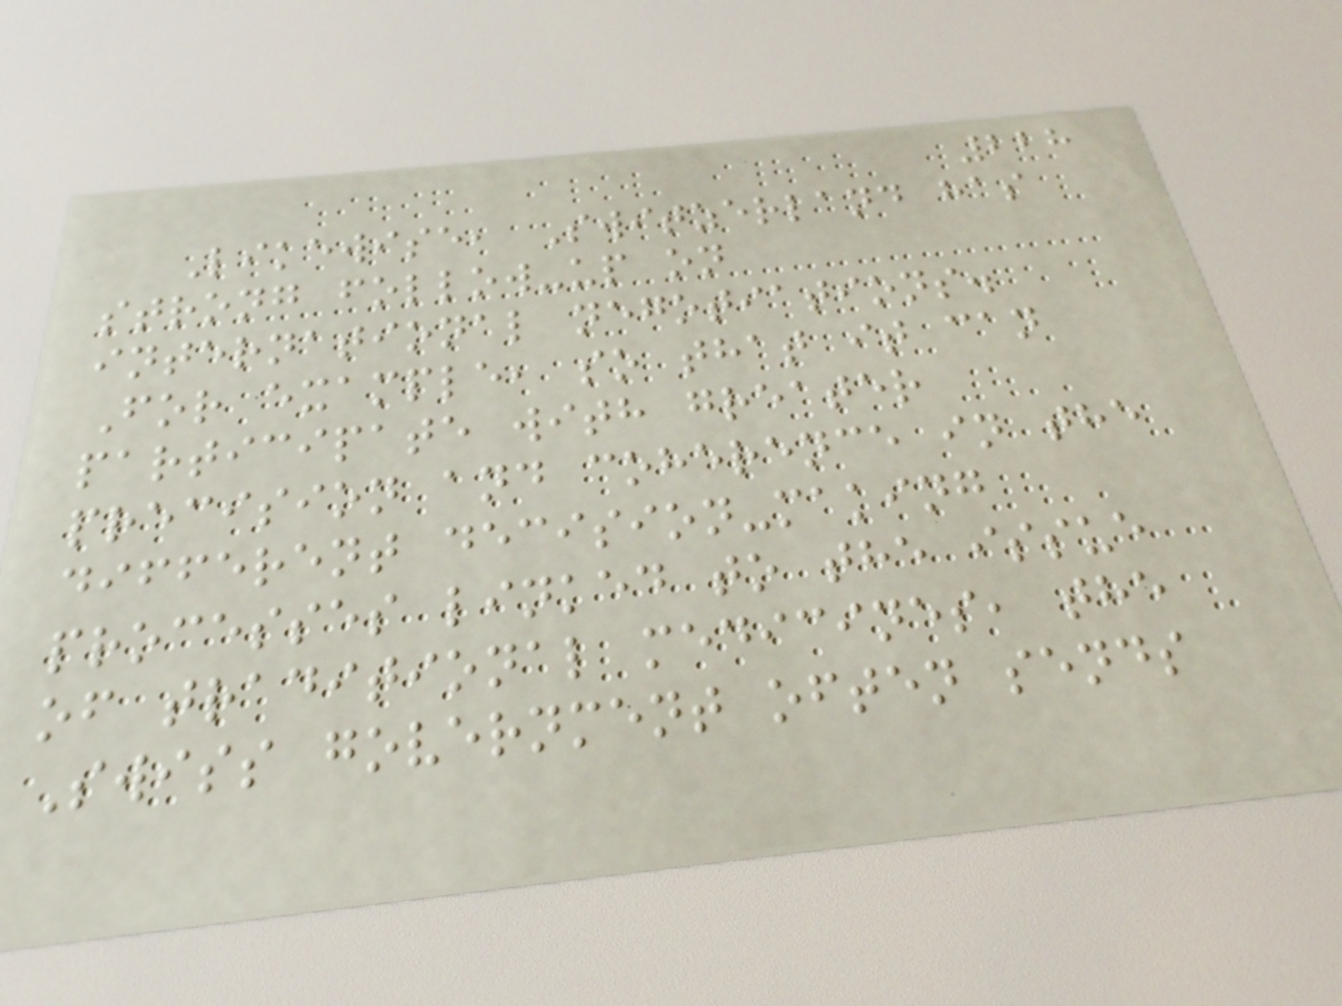228
Likewise, Switzerland has
strong follow-up on
international negotiations.
For example, so that it can
participate with greater
precision and coherence in the
different decision-making
processes linked to the issue
of traditional medicines, the
Swiss government often sends
